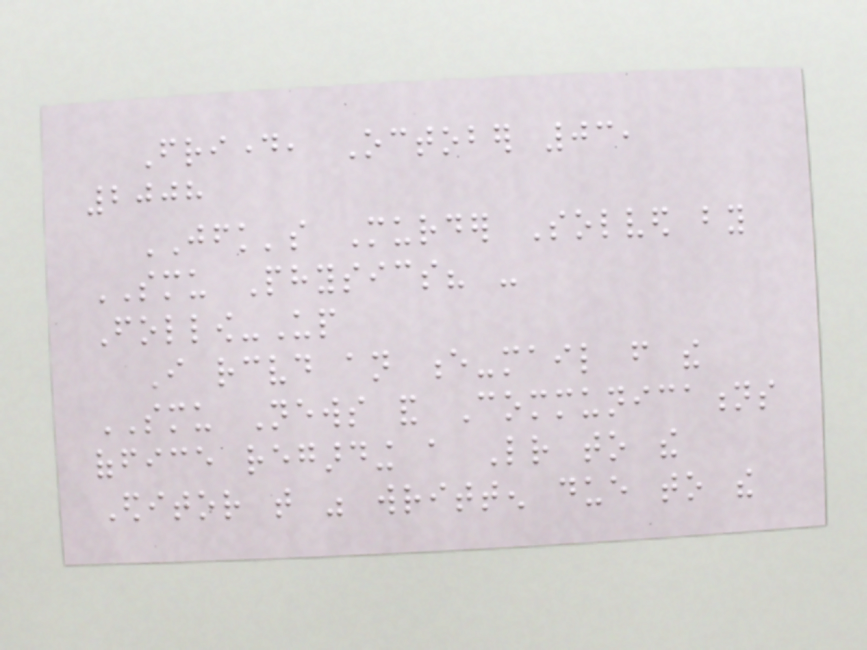Friday, October 03,
2008
JFK's Murder Solved by
SMU Physics? -
Follow-Up
I received an e-mail from the
SMU News and Communications
office regarding a Letter to the
Editor that was written due to the
